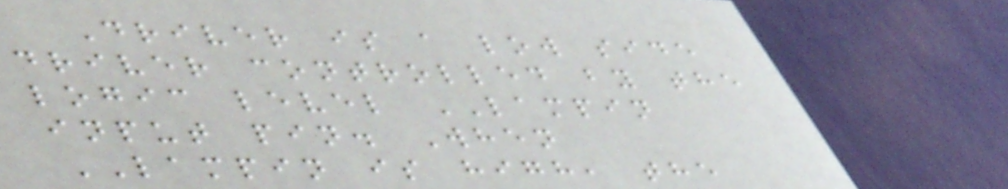Driver is a low side
driver controlled by the
logic level LAMPIN
input pin. When
LAMPIN is high, the
